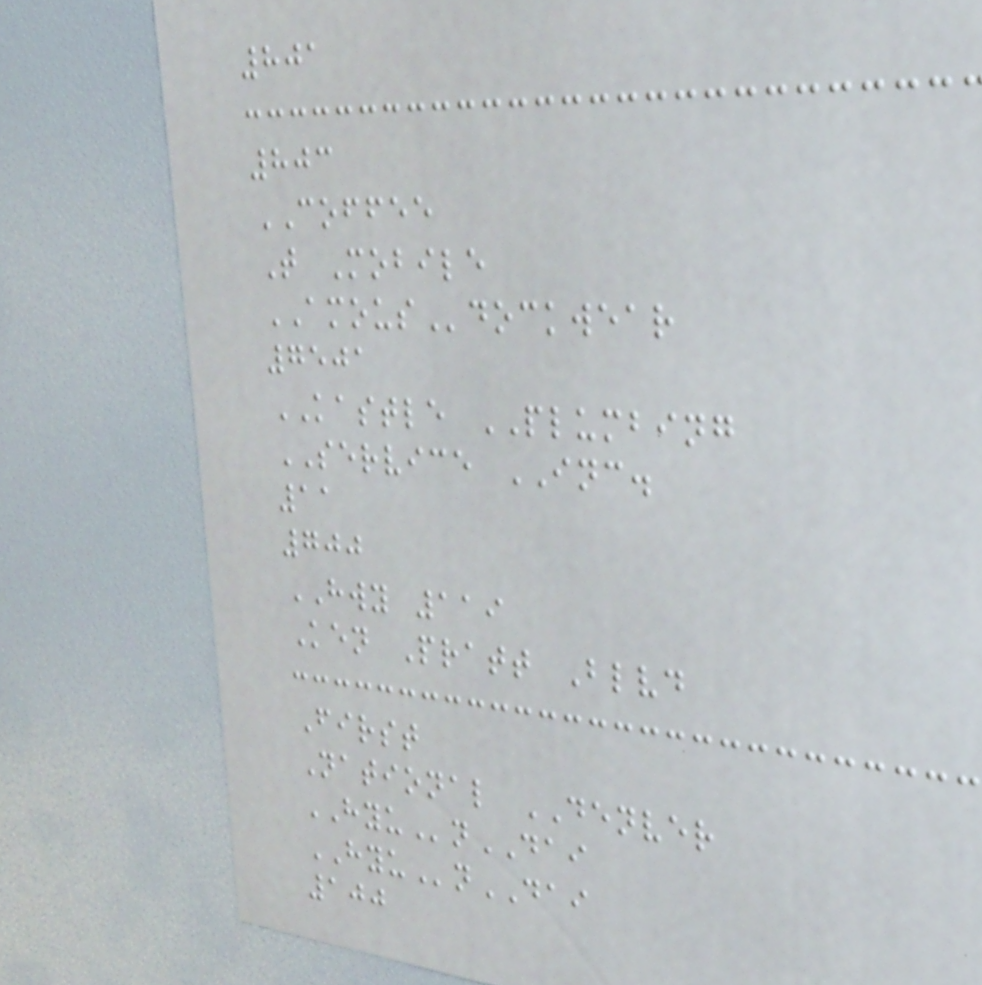801
803
COFFEE
T Mobile
AMOUSdockwear
7501
KASTLE PLUMBING
SERVICE INC.
11
700
HWY 119
Ken Pratt Blvd
First
National DENVER
HYUnDAI
HYUnDAI
100
